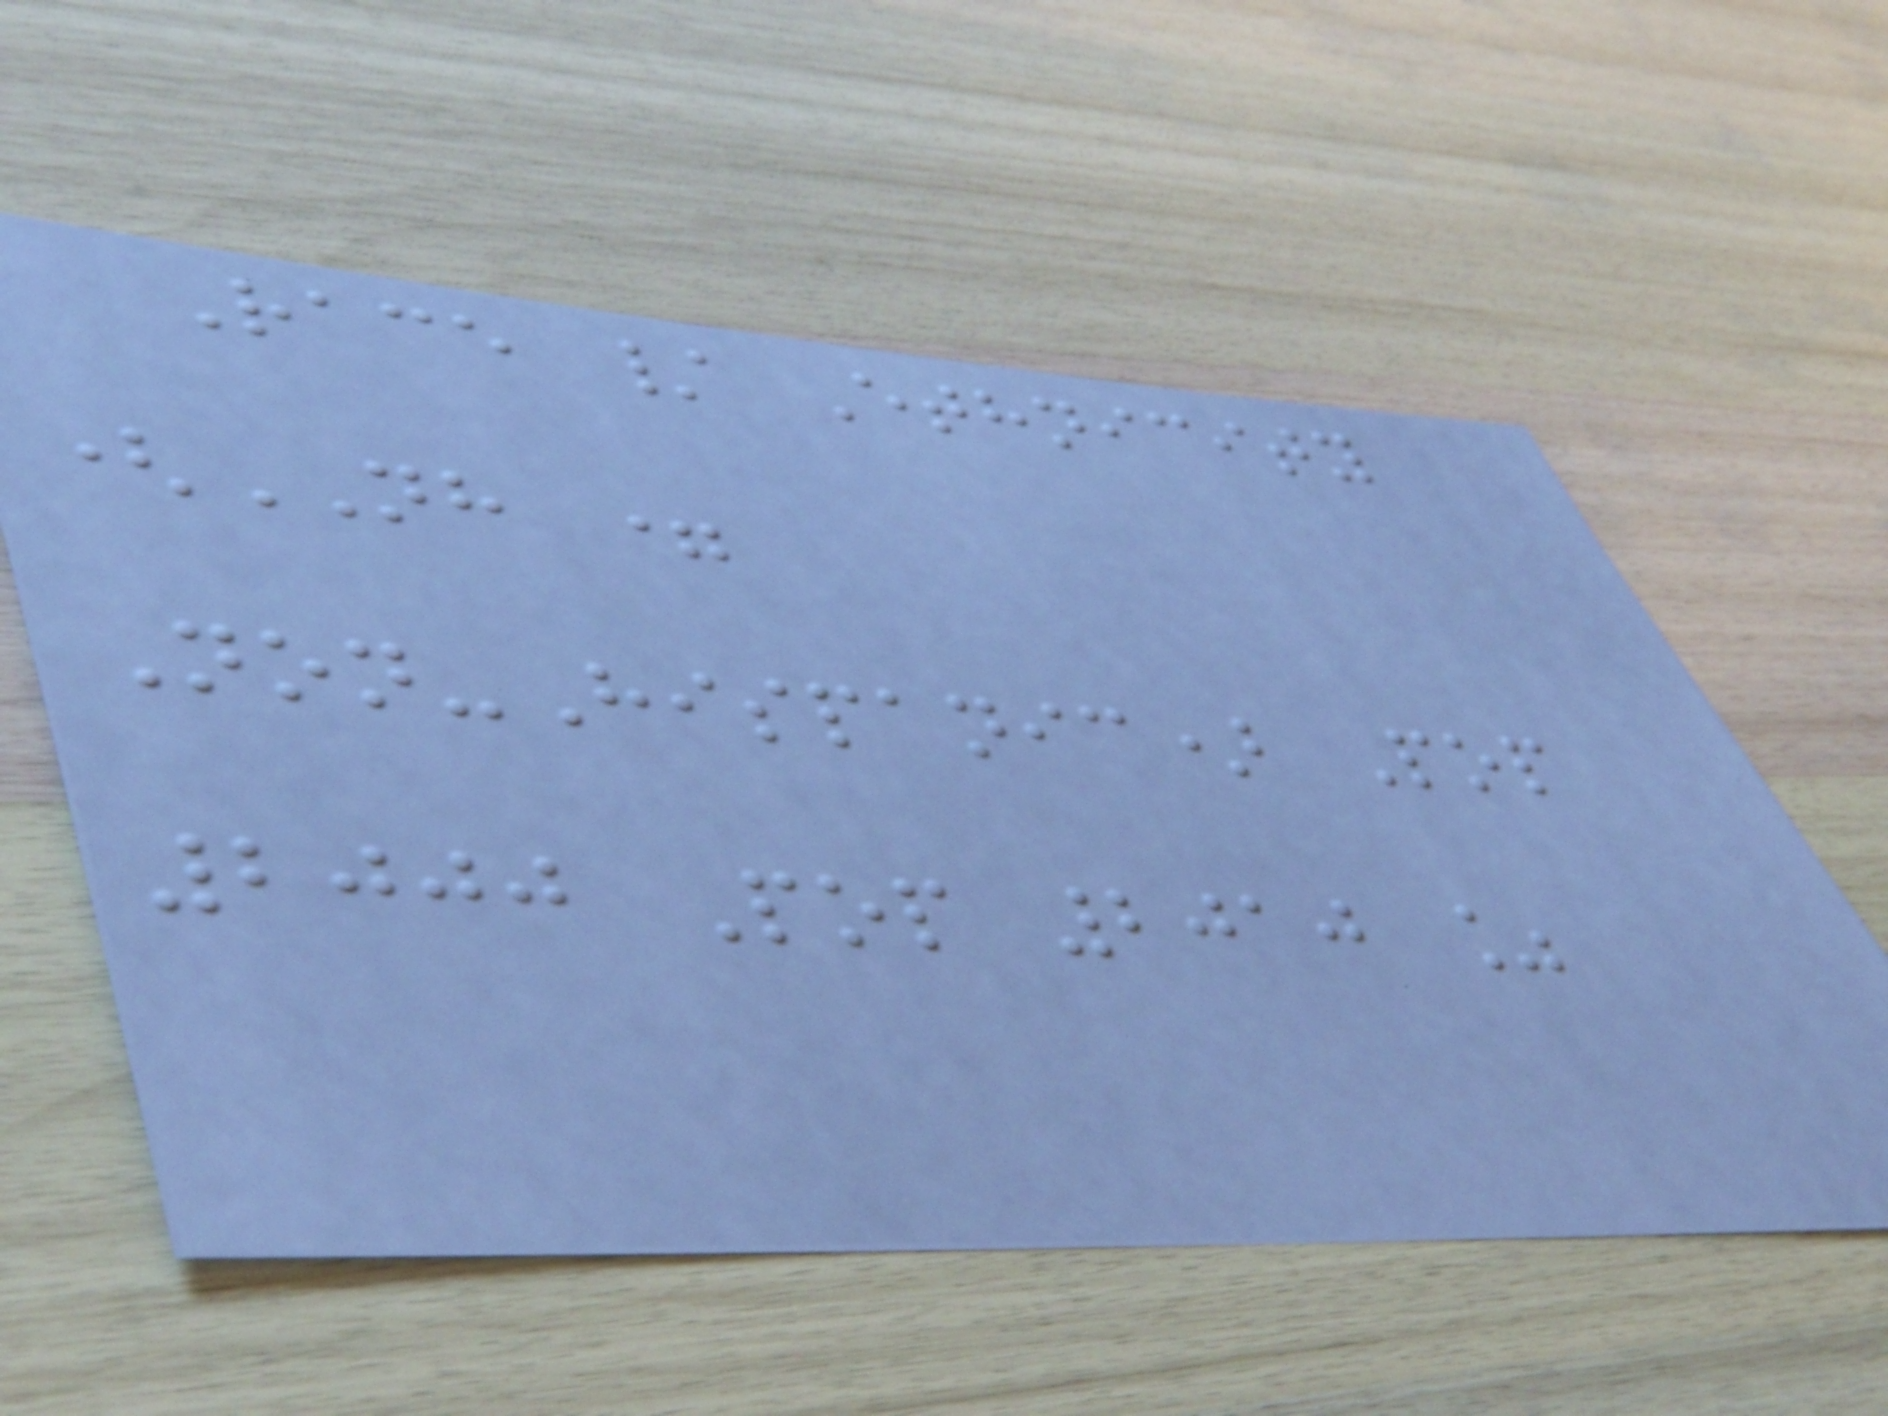Race / Ethnicity
(NH =
Non-Hispanic) Pop
2000 Pop 2010 %
